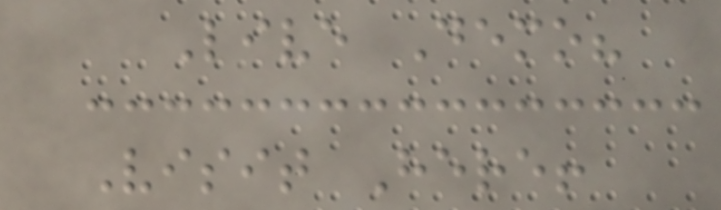Live Demo?
Visit Here!
